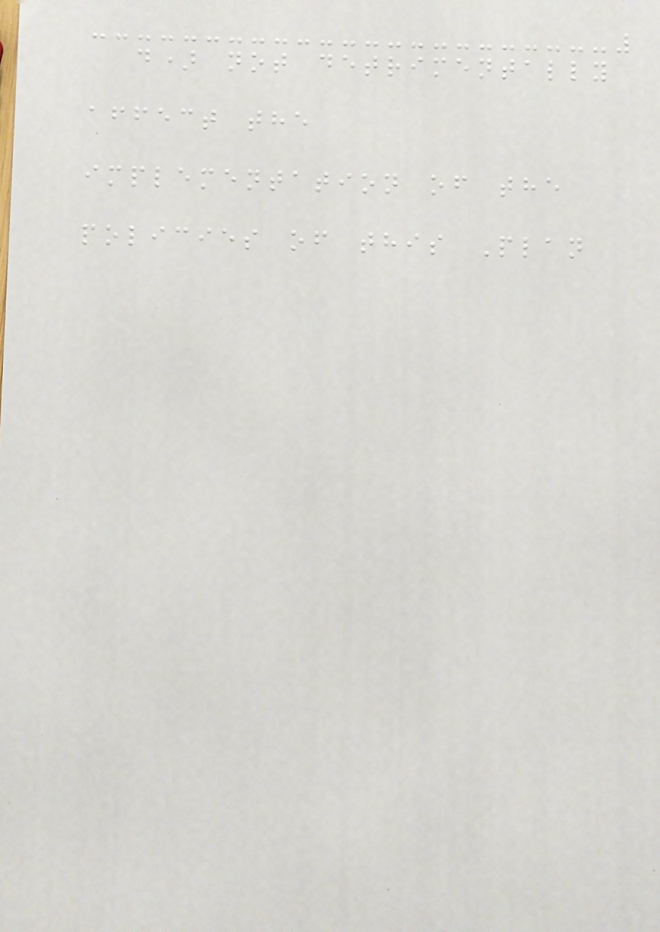d) not detrimentally
affect the
implementation of the
policies of this Plan
